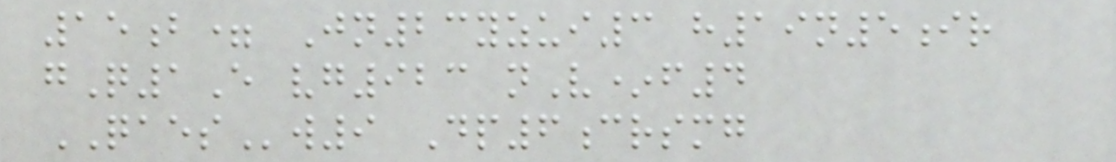15b= Jn23yzui3 h19n5ir
gQ1E vg923 nV*f4
QAESw9 Dp6crsmg
